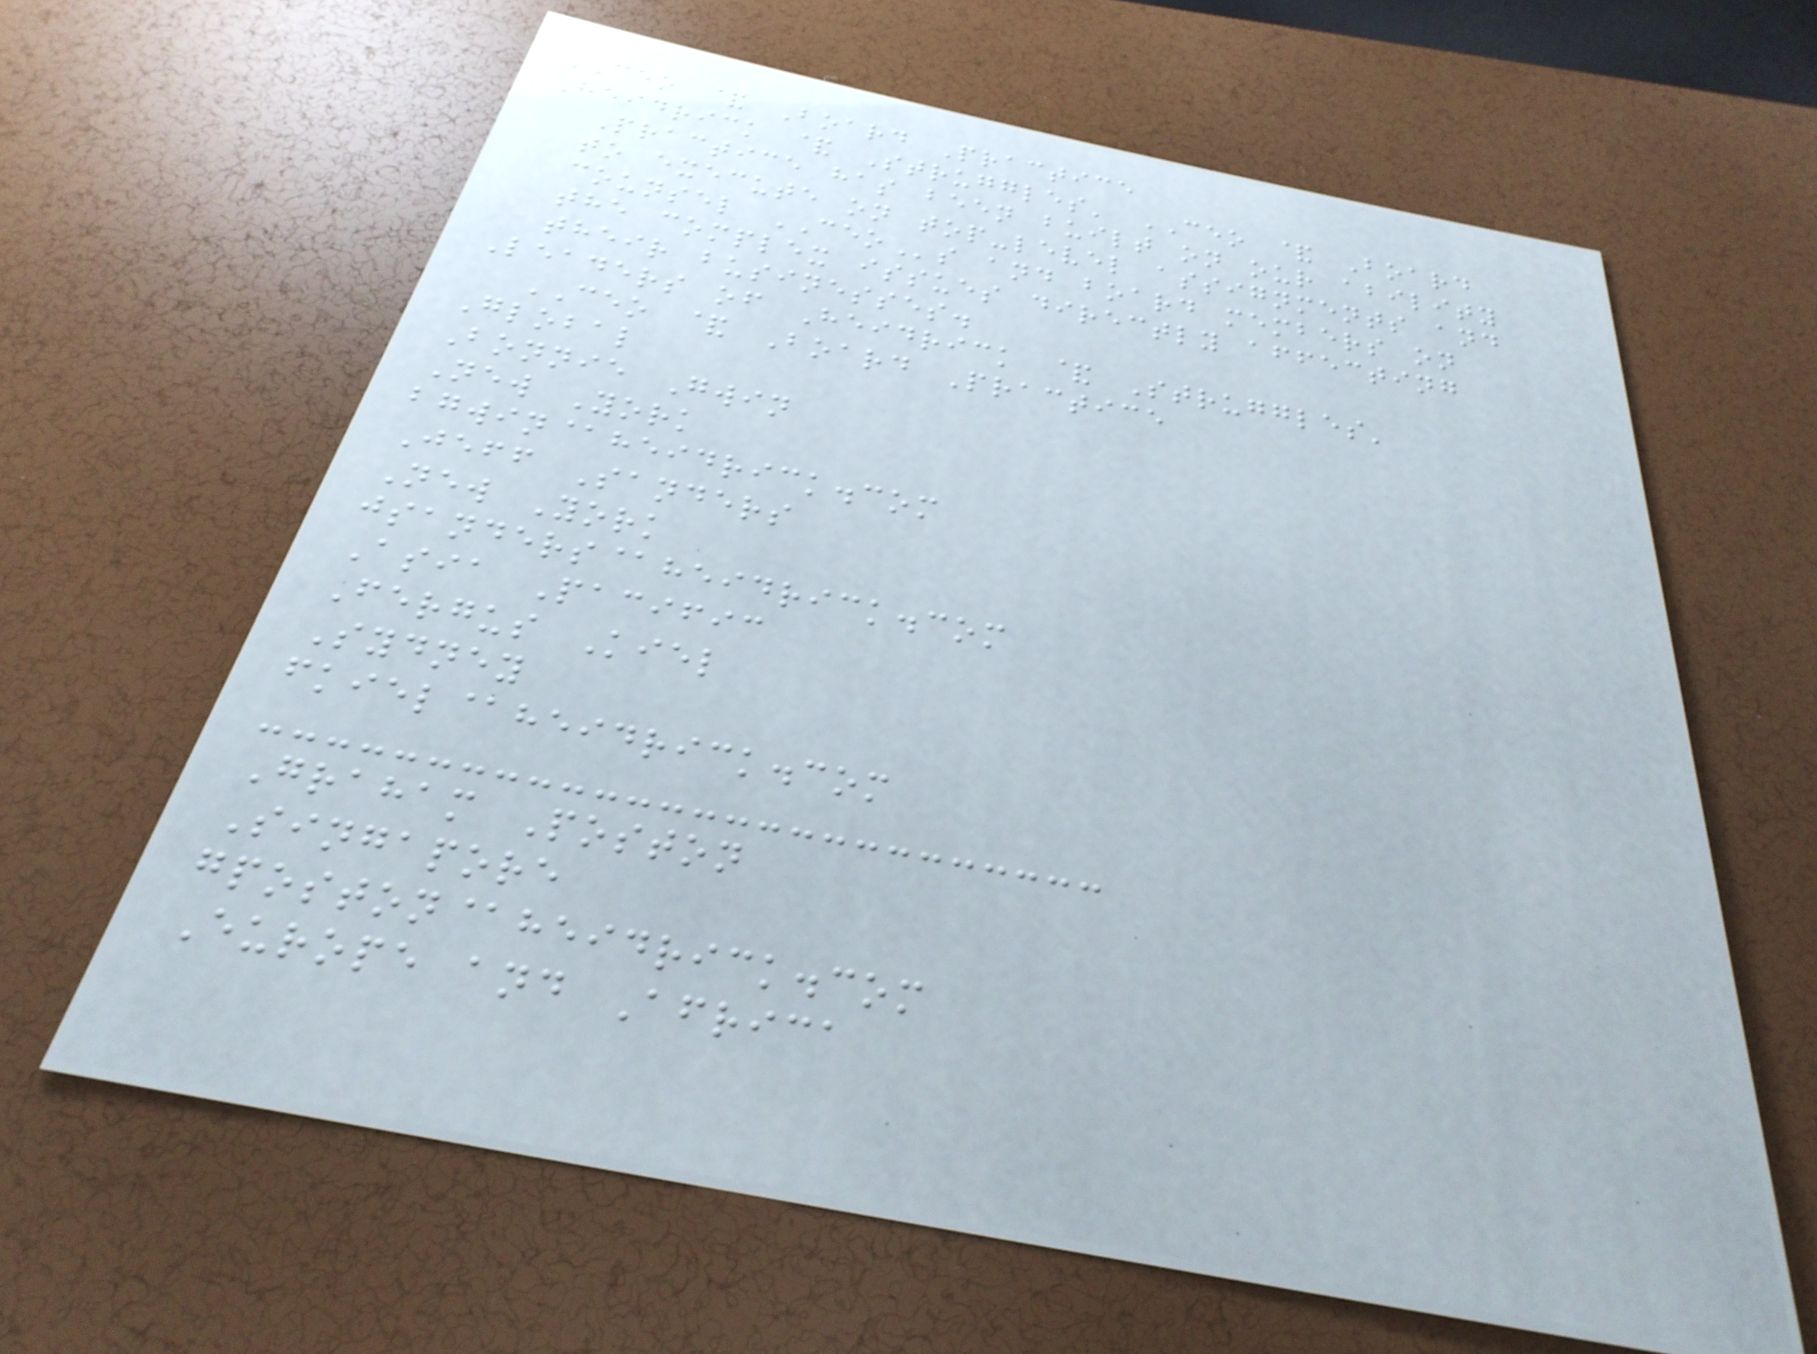CEO & Board Practice
Heidrick & Struggles' CEO & Board
Practice has been built on our ability
to execute on top-level assignments and
counsel CEOs and board members on
the complex issues directly affecting
their businesses.
Leaders of Heidrick & Struggles'
CEO & Board Practice
Global
Bonnie Gwin
New York
bgwin@heidrick.com
Jeff Sanders
New York
jsanders@heidrick.com
Asia Pacific
Fergus Kiel
Sydney
fkiel@heidrick.com
Graham Poston
Singapore
gposton@heidrick.com
Europe and Africa
